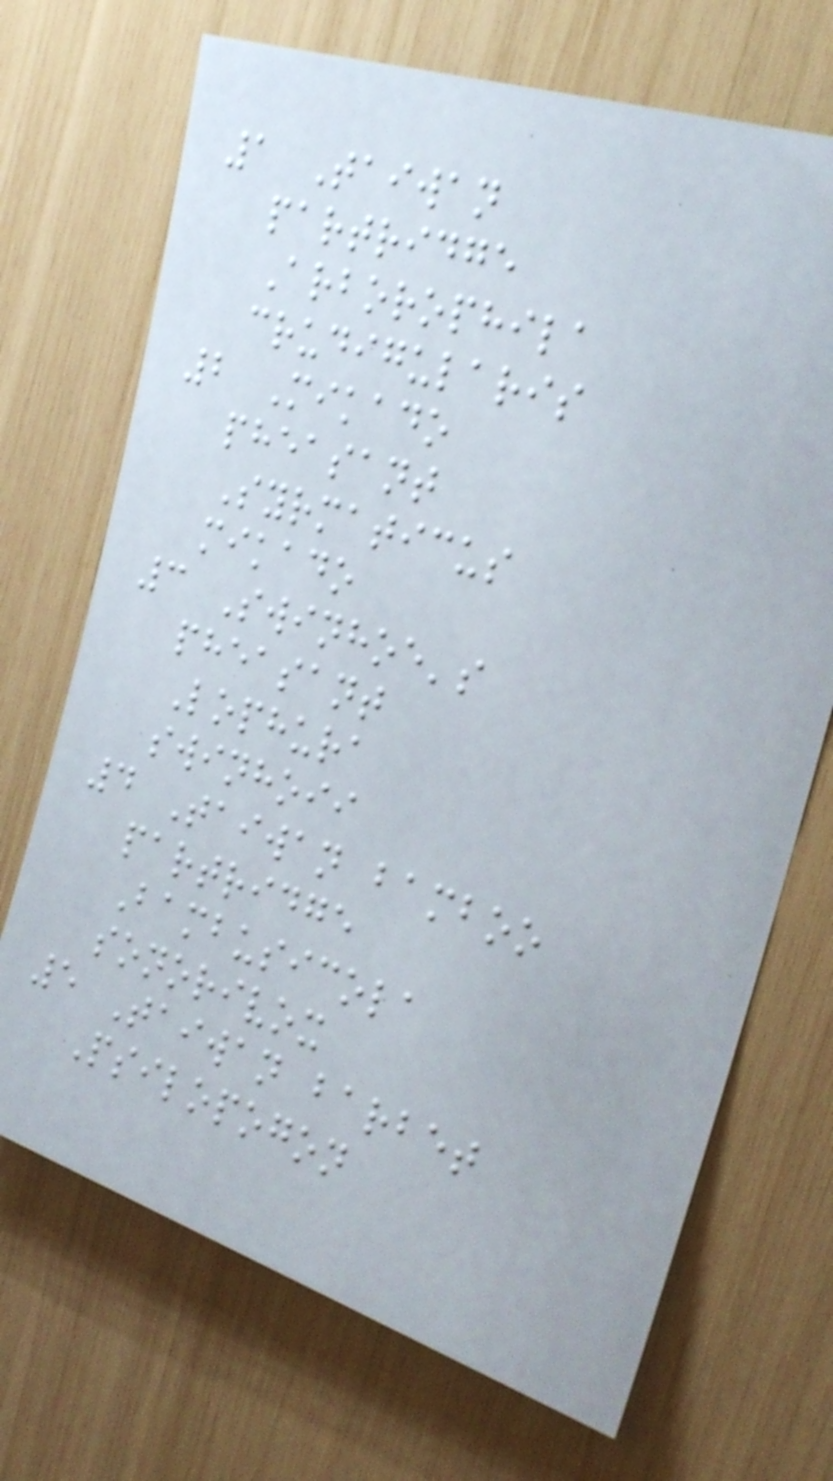1 Taiwan
partridge
Arborophila
crudigularis
2 Mikado
pheasant
Syrmaticus
mikado
3 Swinhoe's
pheasant
Lophura
swinhoii
4 Taiwan bamboo
partridge
Bambusicola
sonorivox
5 Taiwan barbet
Psilopogon
